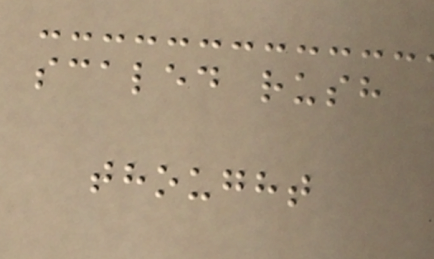scaled rush
thought
